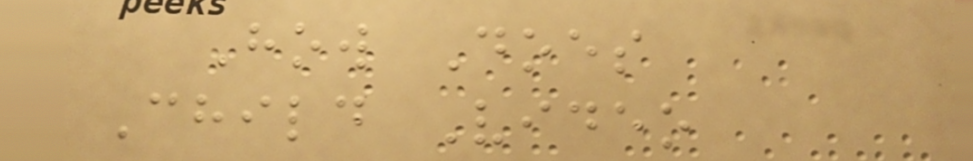How Does
Child Video
